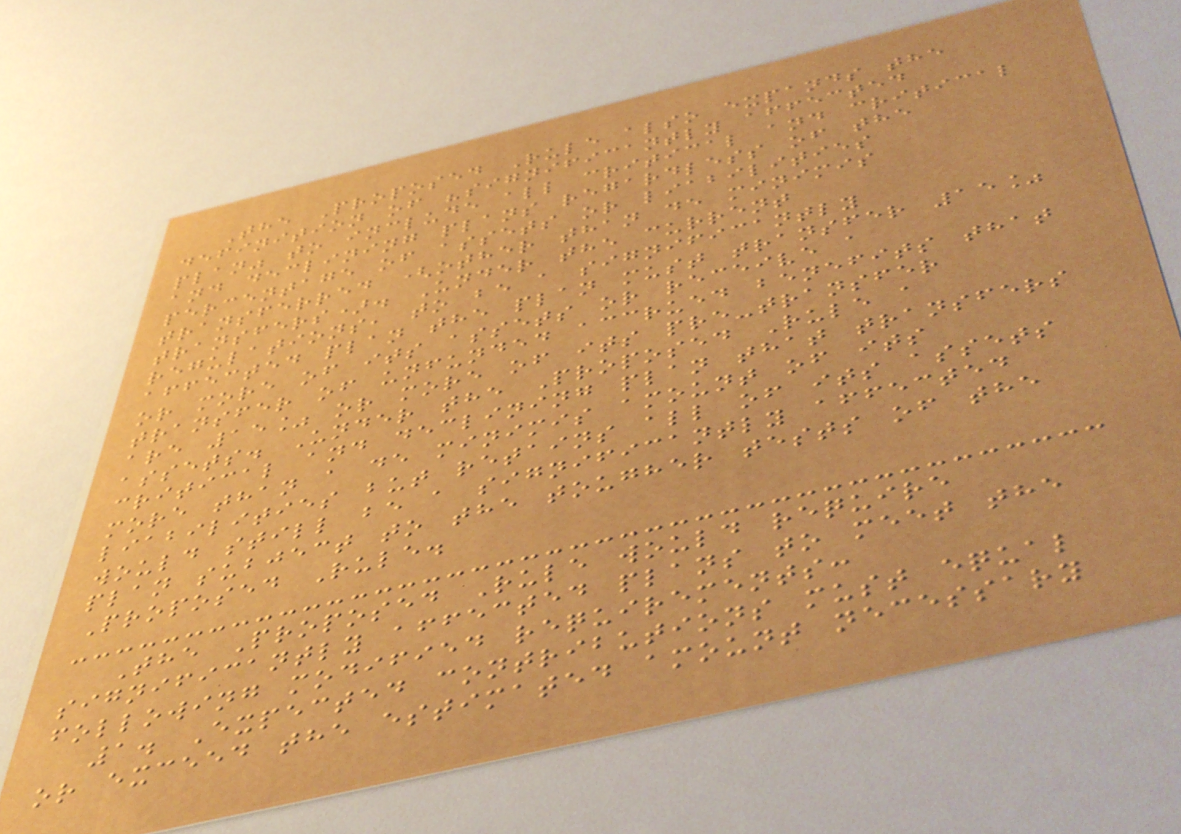The Proposed Rule also expands the
definition of "significantly affected
plan" to include all critical and critical
and declining plans regardless of the
percentage of assets or liabilities
transferred (other than de minimis
transfers). Under the current
regulations, to be a significantly
affected plan the plan must transfer 15%
or more of its assets or receive a
transfer of unfunded accrued benefits that
are 15% or more of its pre-transfer
assets. Under the Proposed Rule a
critical and declining plan that transfers
more than a de minimis amount of its
liabilities but retains all of its assets
would still be a significantly affected
plan subject to the tougher tests of the
Proposed Rule.
The Proposed Rule would require
significantly affected plans to meet the
following modified requirements:
1. Expected contributions must equal
or exceed the estimated amount necessary
